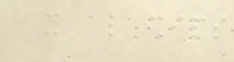it also ships
